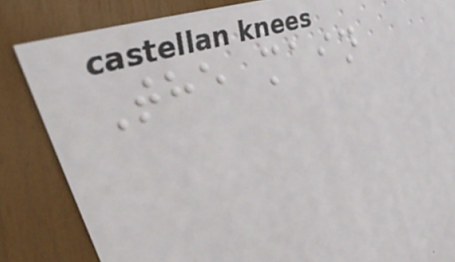The main
